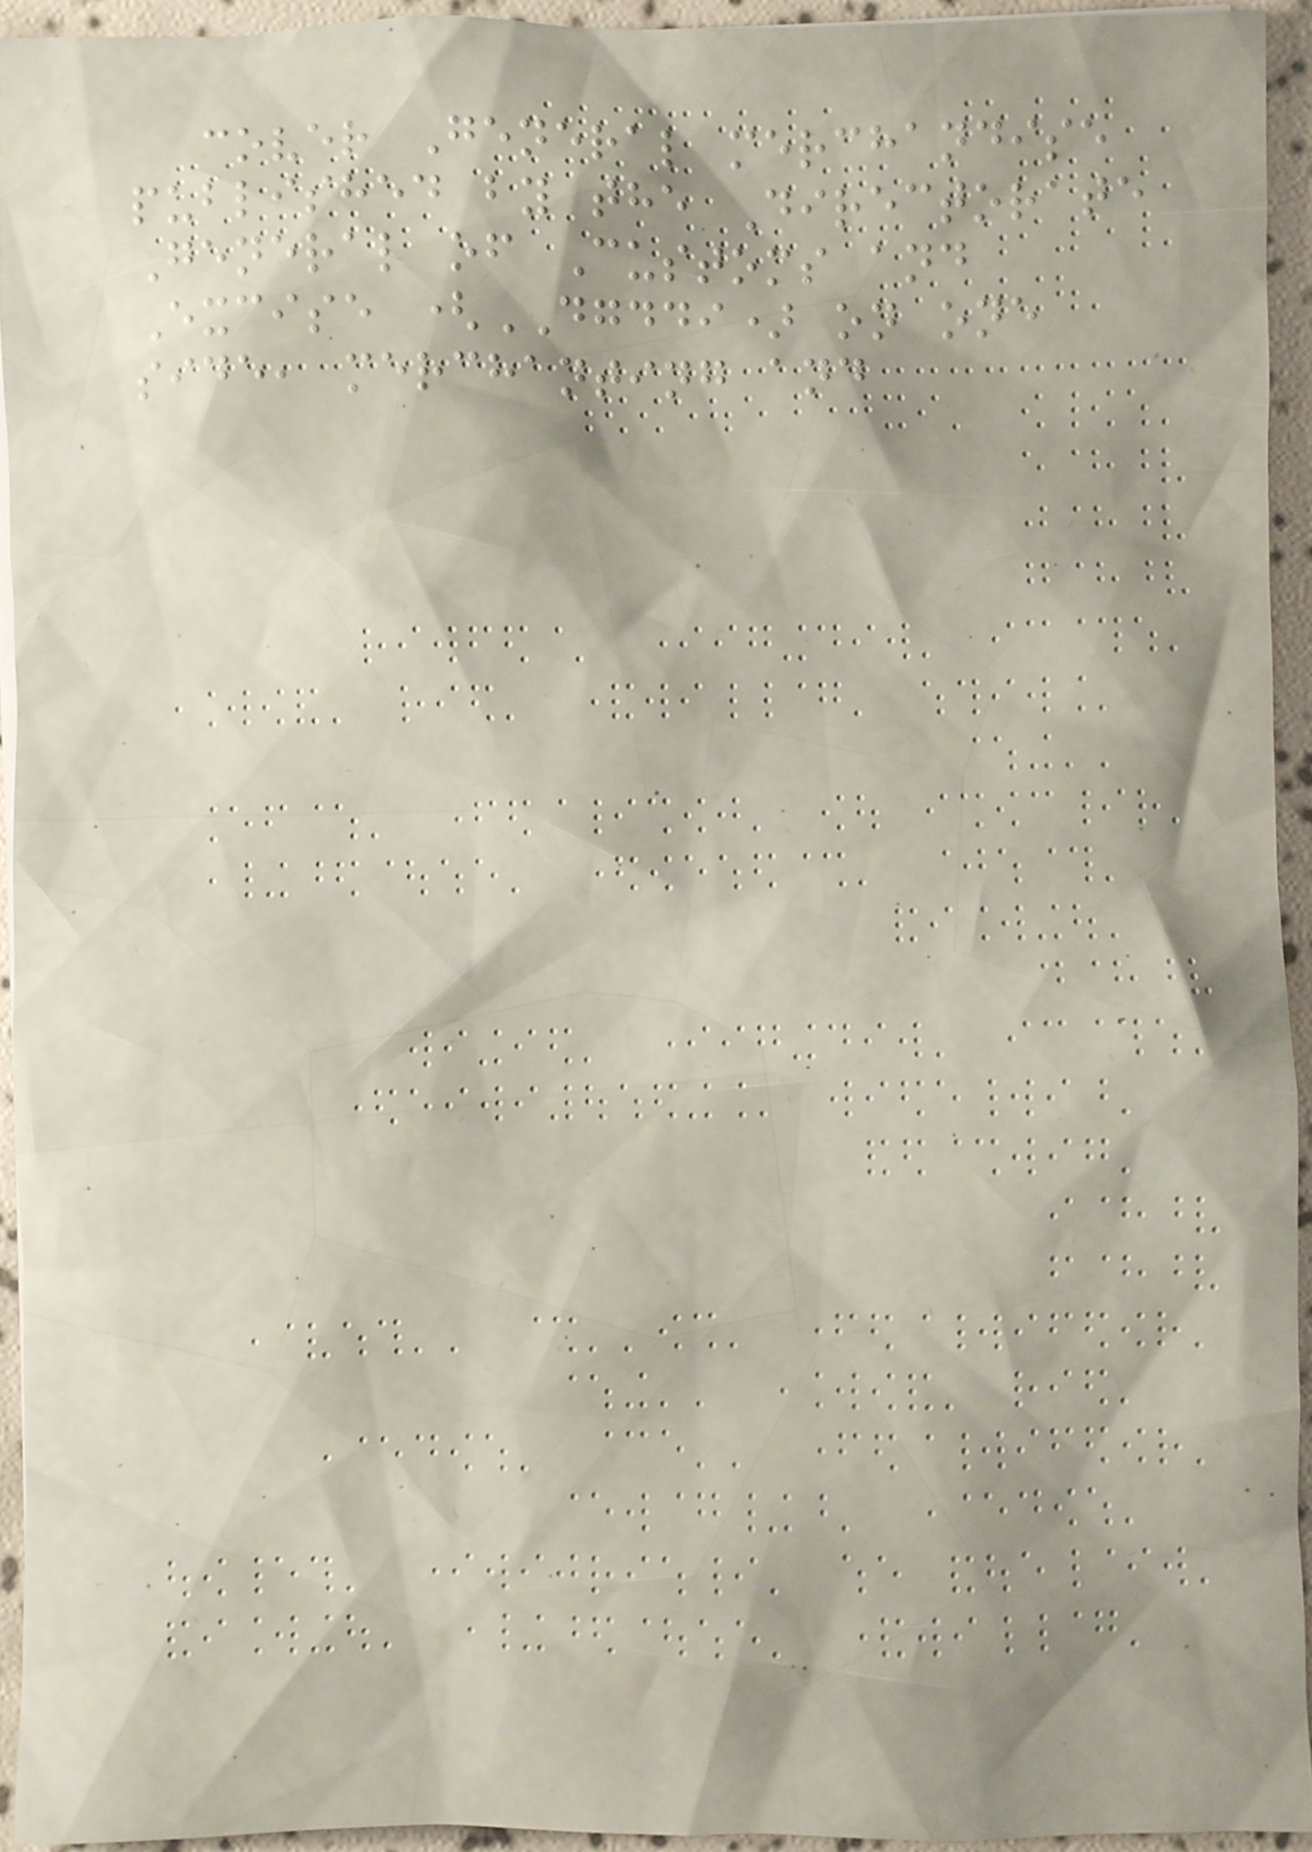cover General merchandise
published by the Directorate
General of Customs and
Excise (DGDDI) on one
side, merchanting and
